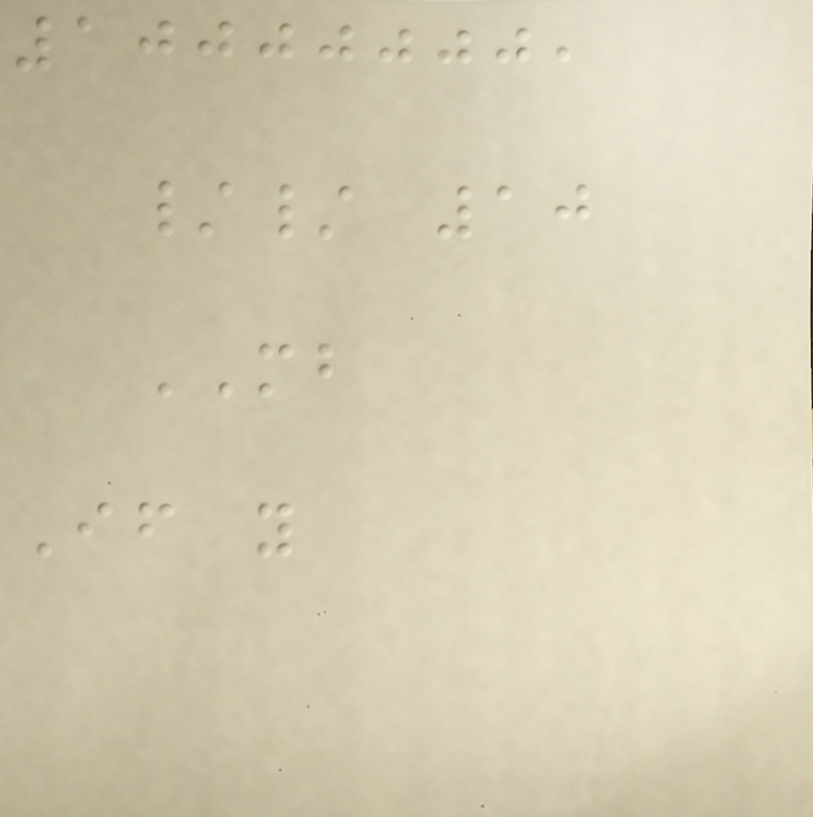10000000,
// 10
MB
If you
